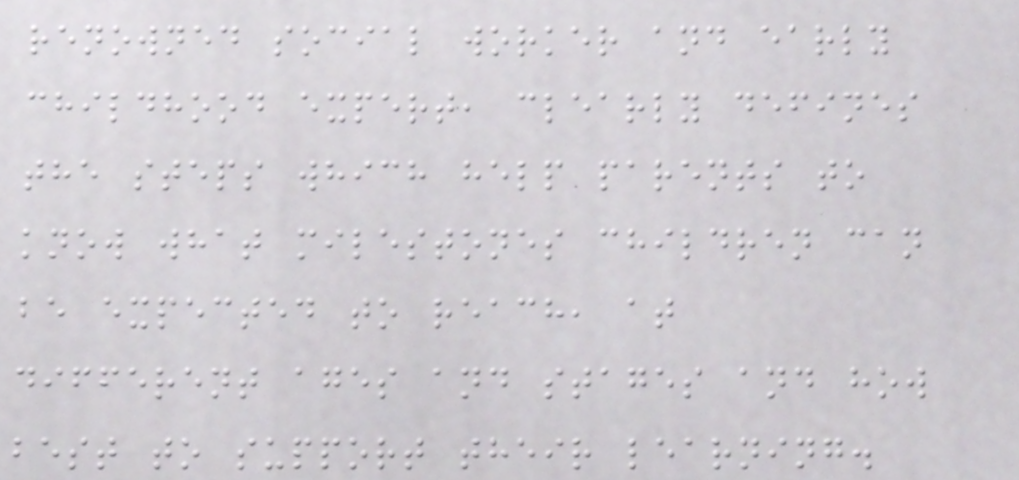renowned social worker and early
childhood expert, clearly defines
the steps which help parents to
know what milestones children can
be expected to reach, at
different ages and stages and how
best to support their learning.
